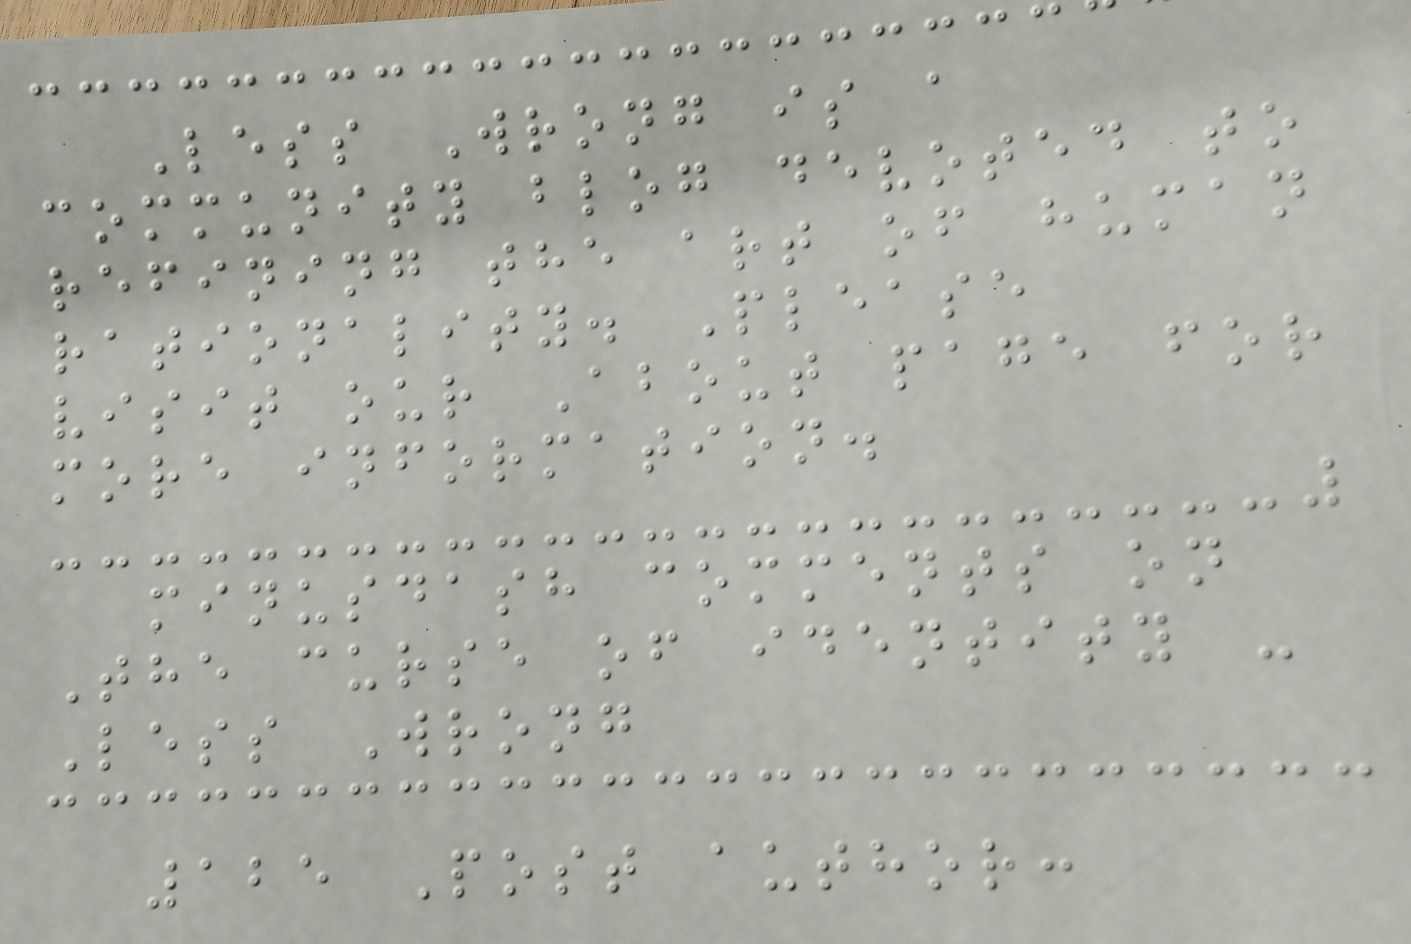Less Wrong is a
community blog devoted to
refining the art of human
rationality. Please
visit our About page for
more information.
minusdash comments on
The curse of identity -
Less Wrong
125 Post author:
